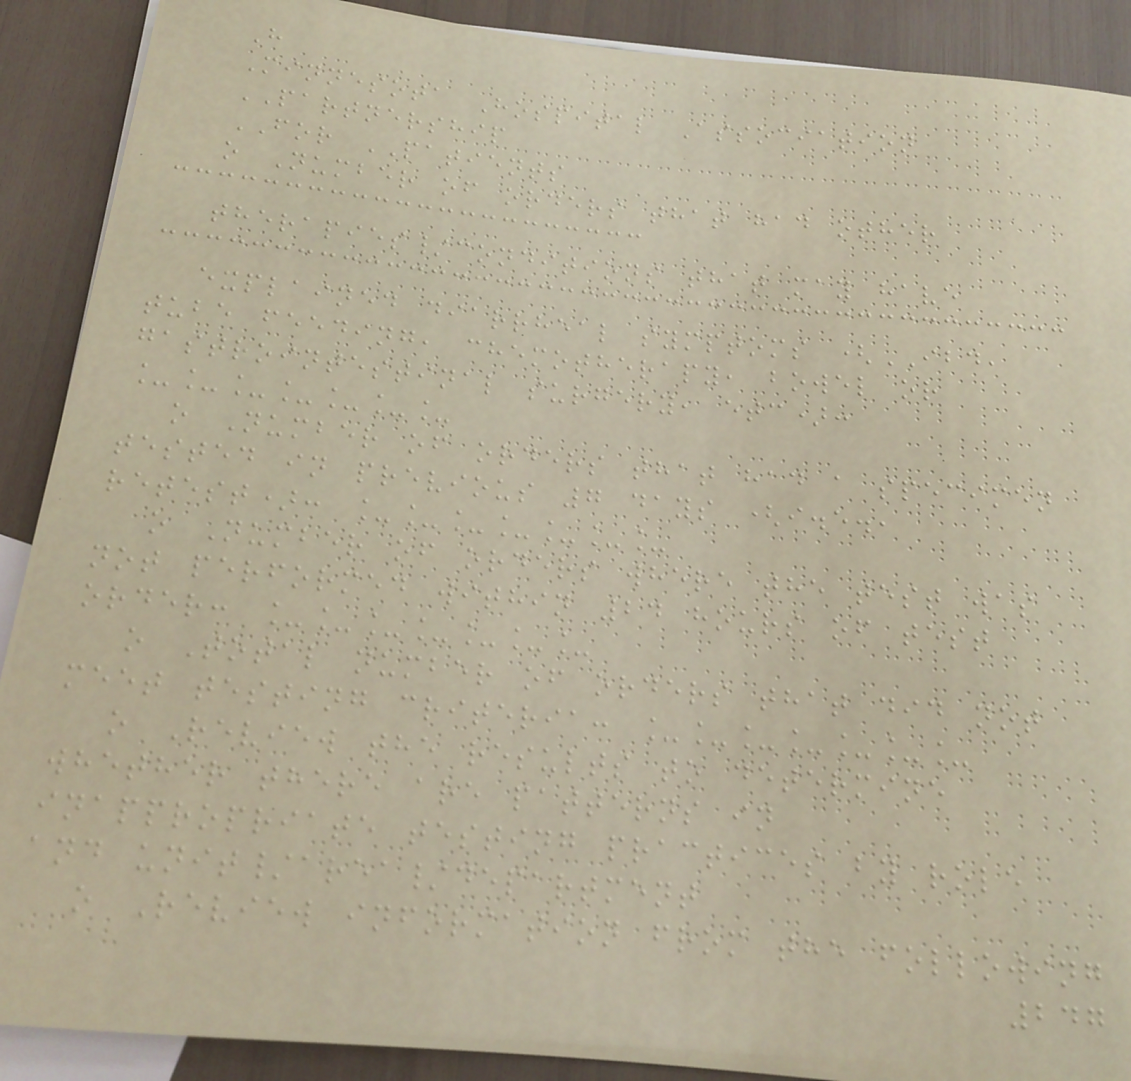H
Minnesota Hospital Association
PARTNERSHIP
FOR PATIENTS
o Number of orders that had other
therapies/conditions that may have
explained diarrheal symptoms (IBD,
tube feeding, chemotherapy, bowel or
gastrointestinal surgery, etc):
_______
o Number of orders that had a specimen
tested in previous 7 days (i.e.,
retest): _______
o Number of orders where the test was
not performed within 24 hours of test
order: _______
o Total number of orders that did not
meet testing criteria: _______
o Review the results to determine
whether there are patterns in
inappropriate testing practices by role
and unit/area/department
o Review information from the following
247
